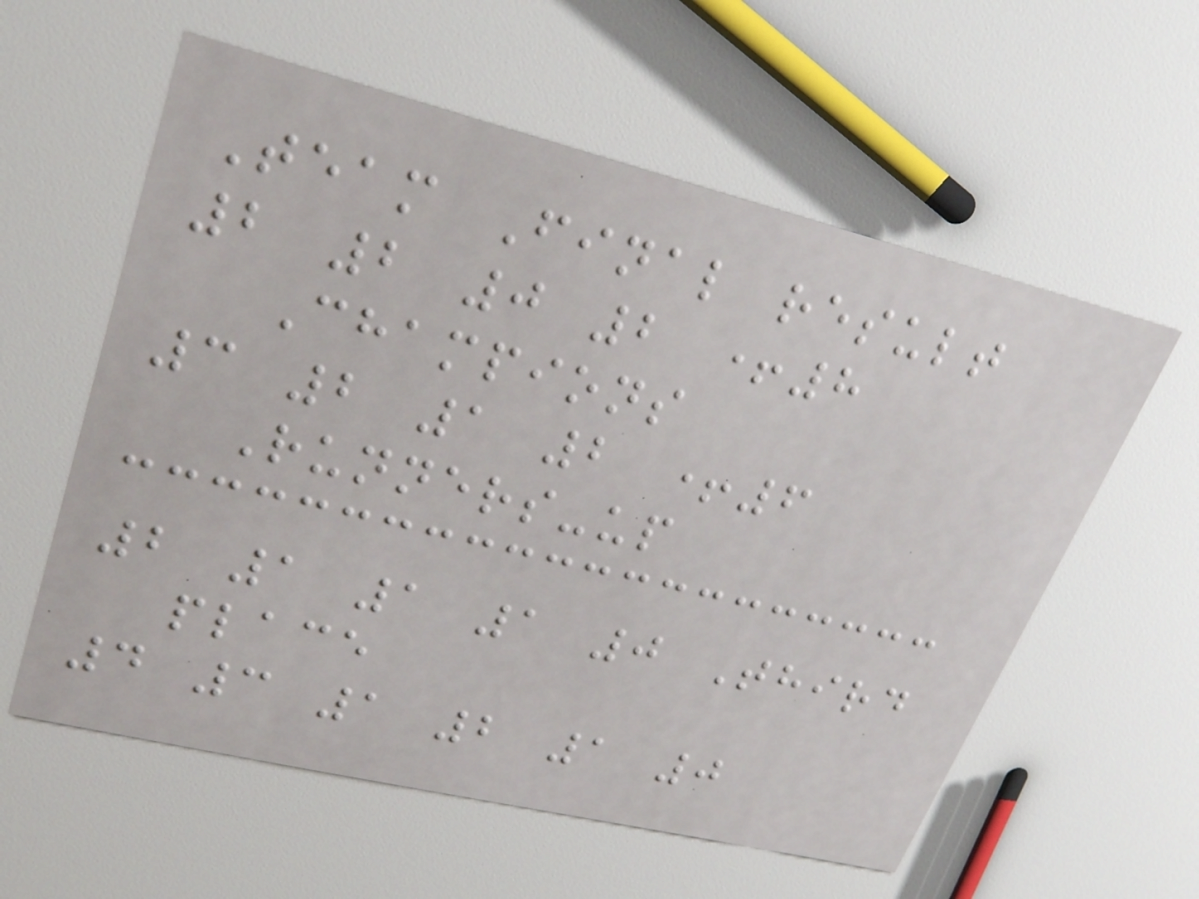Team Final result
2 2 0 2 +8
Champions
3 2 1 2 +6
Runners-up
2 1 1 1 0 Third
place
4 3 1 2 1 0
